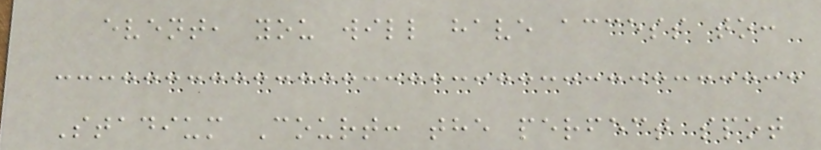event, you will have access to:
Stadium Court: the perfect spot
